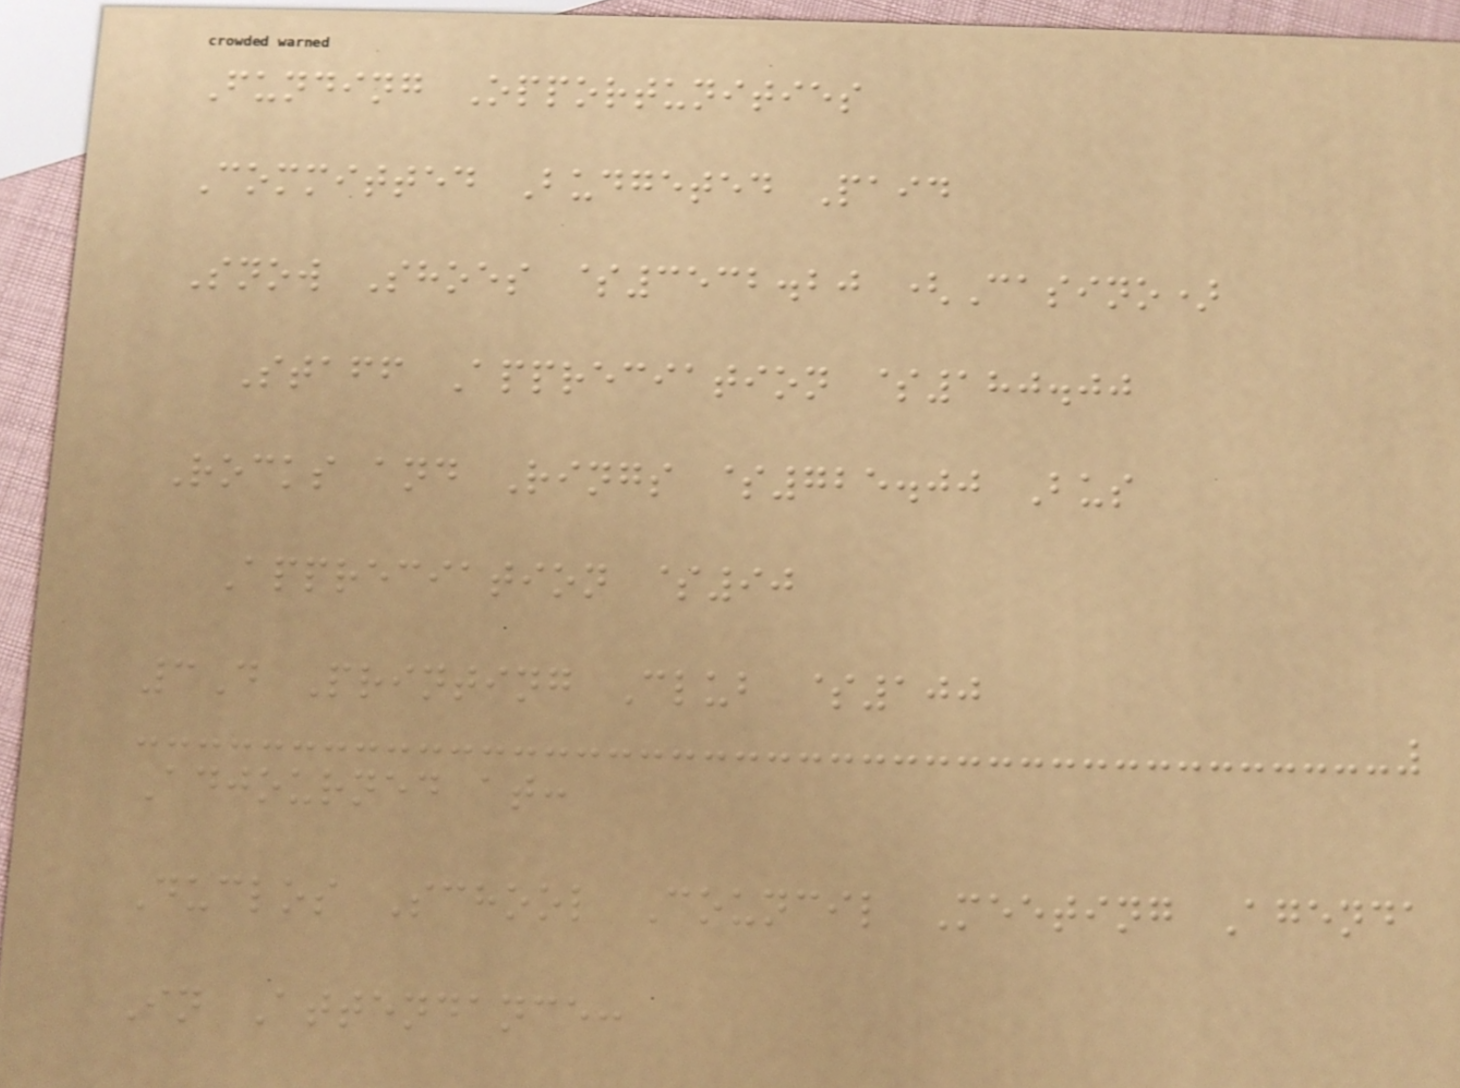Funding Opportunities
Committed Budgeted Paid
Snow Shoes $3532.20 (Casino)
Staff Appreciation $180.00
Rocks and Rings $725.00 Bus
Appreciation $90
3D Printing Club $100
Adjourned at:
Duclos School Council Meeting Agenda
In Attendance:
